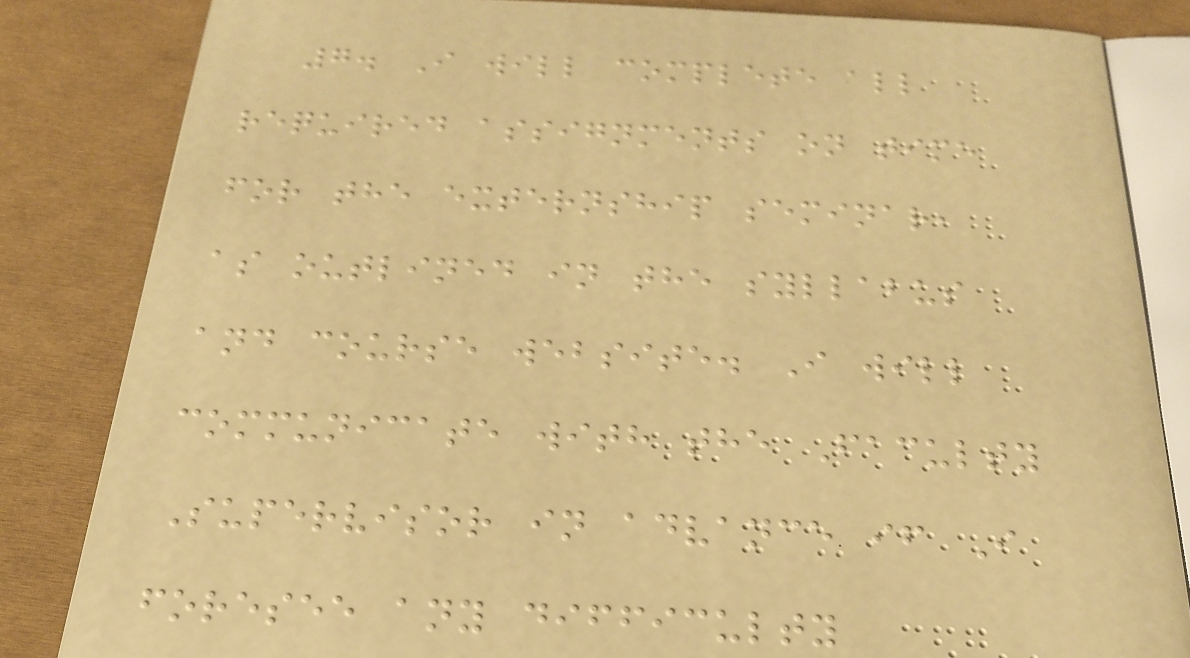7. I will complete all
required assignments on time
for the externship seminar,
as outlined in the syllabus
and course website. I will
communicate with the Faculty
Supervisor in advance if I
foresee any difficulty
